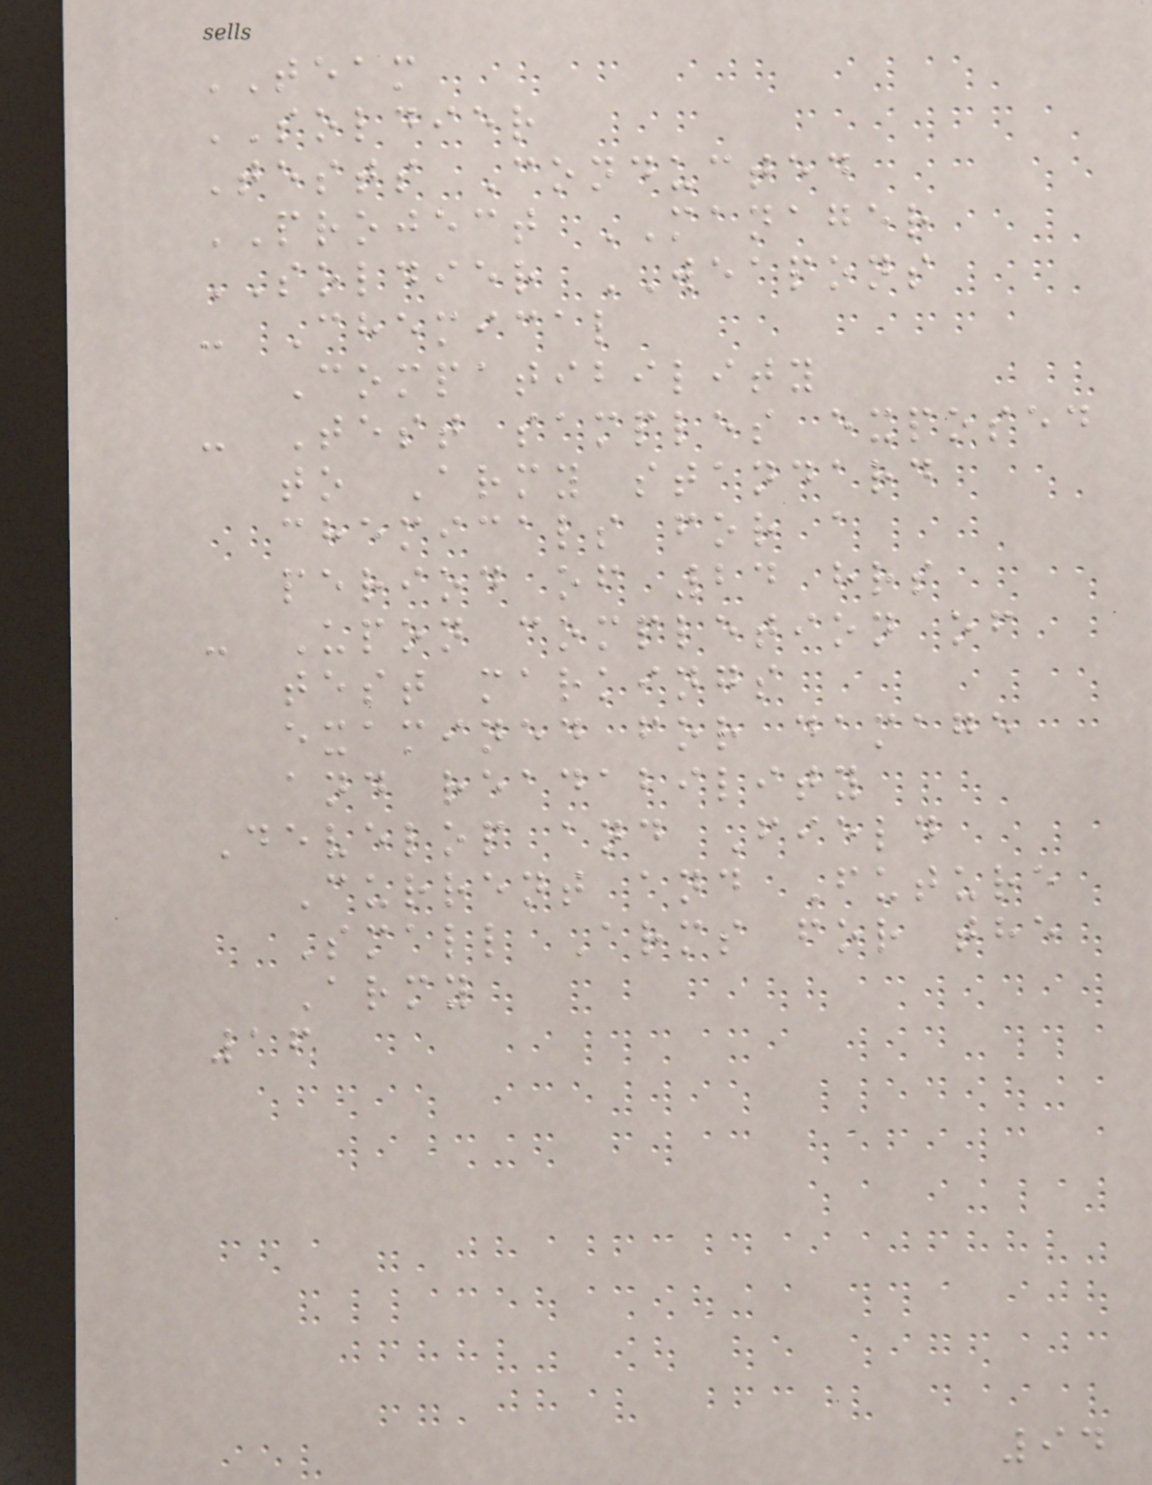TEAM
SOLDIER
Tests Conducted
PROJECT MANAGER
SOLDIER WEAPONS
- Chemical
Compatibility
- Test samples exposed
to Army standard
chemicals for a
period of 24 hrs
- Upon completion of
test markings
examined for damage
and readability
Develop and Field
Current and Future
Small Arms for the
Army
16
94
